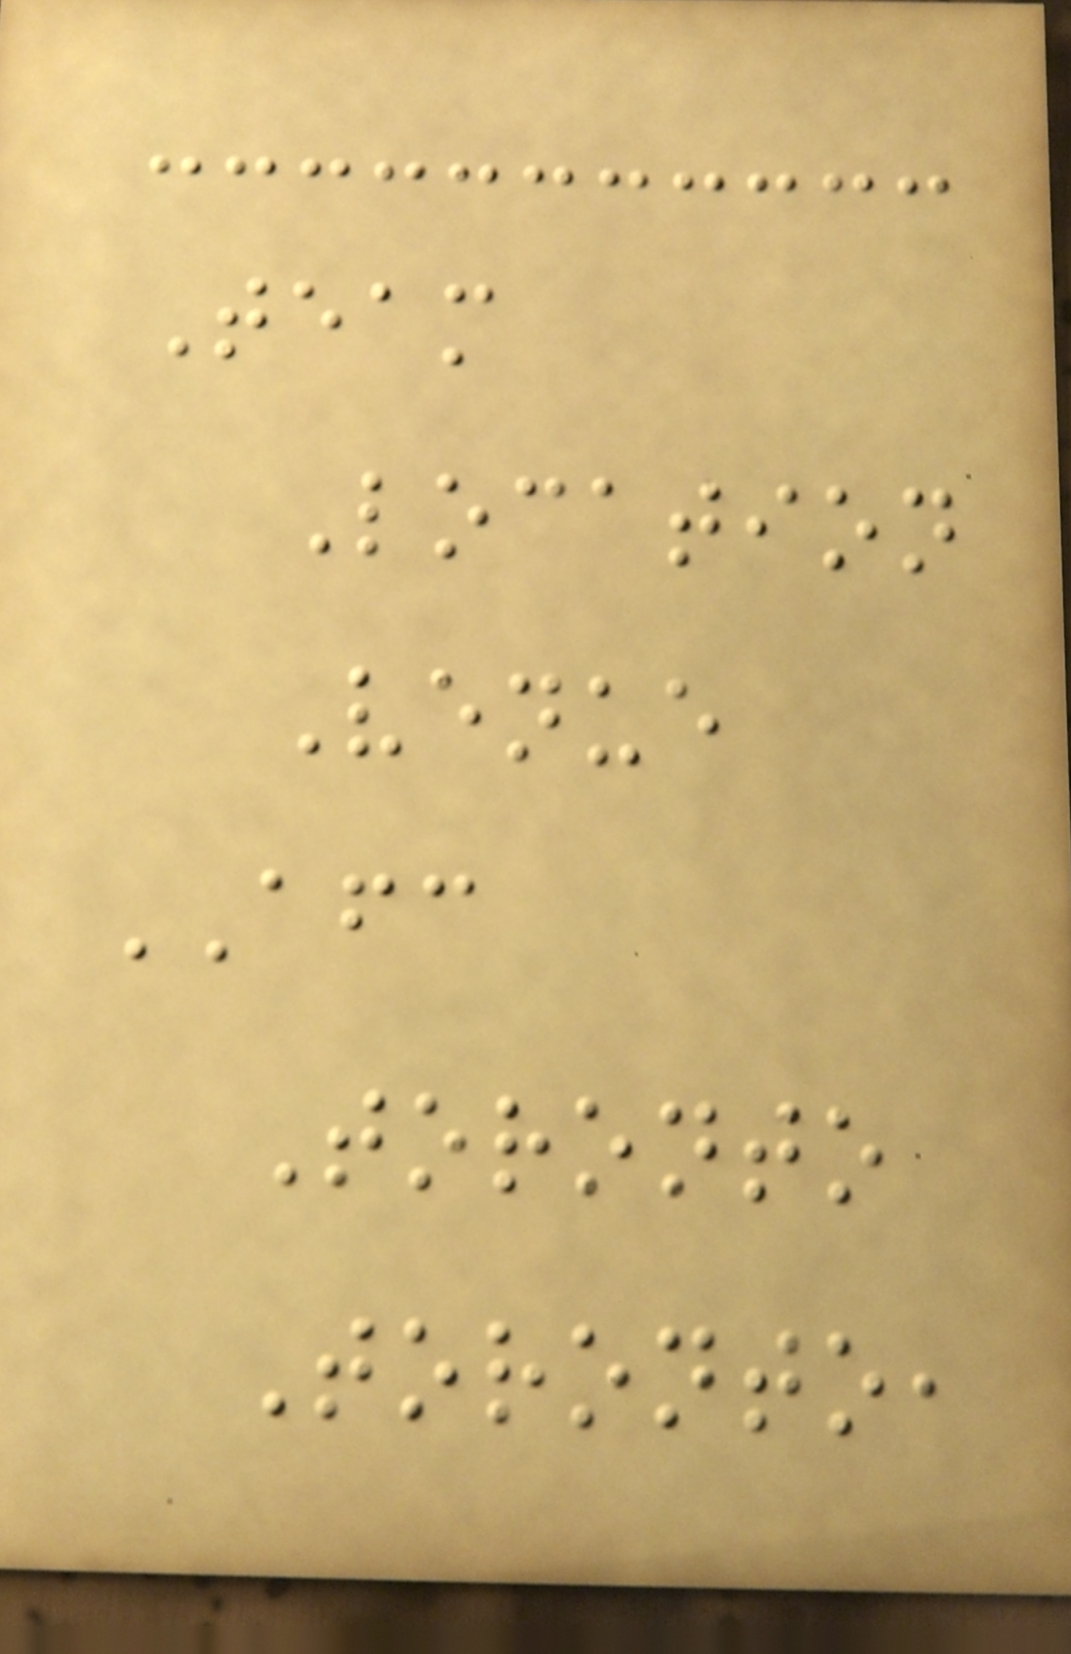Team
Location
Venue
AFC
Toronto
Toronto,
